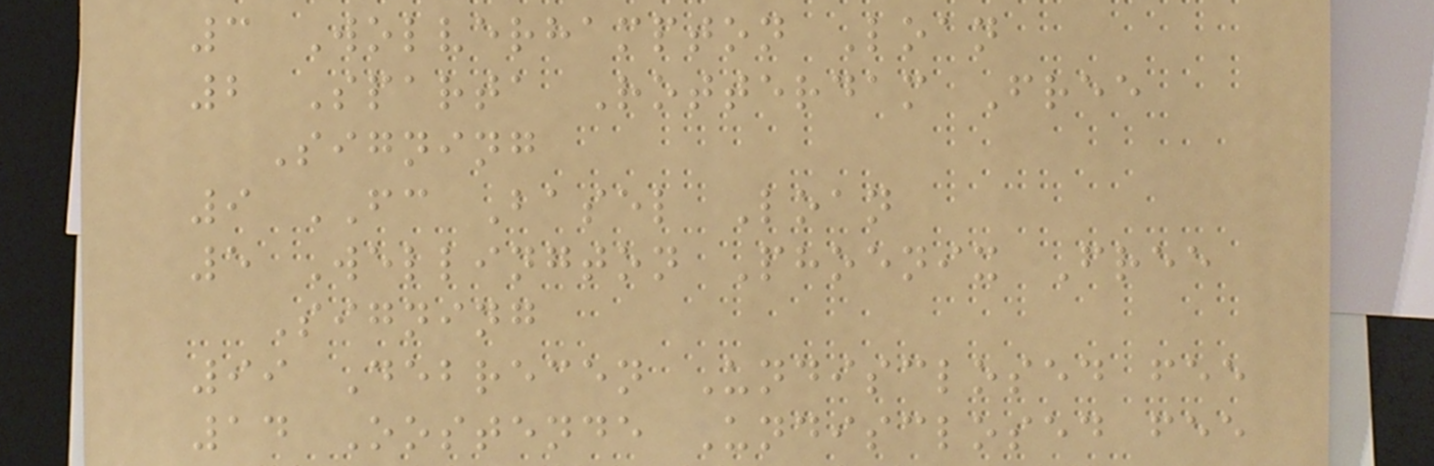3 Wolverhampton Loan
2 Sparta Rotterdam Free
Signing
9 FC Basel Loan
5 Wellington Phoenix Free
Signing
99 Debrecen Undisclosed fee
14 Oostende Undisclosed fee
